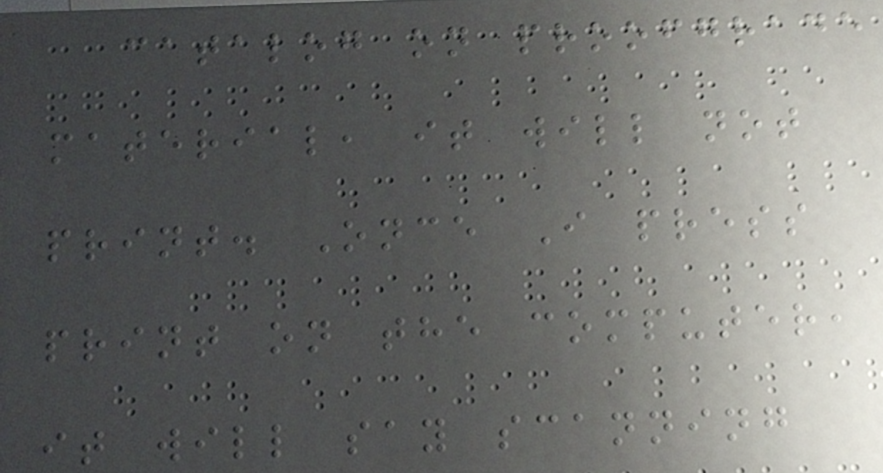catalog on proofgrade
material, it will not
print. Once I press
print on the computer,
it will say scanning
